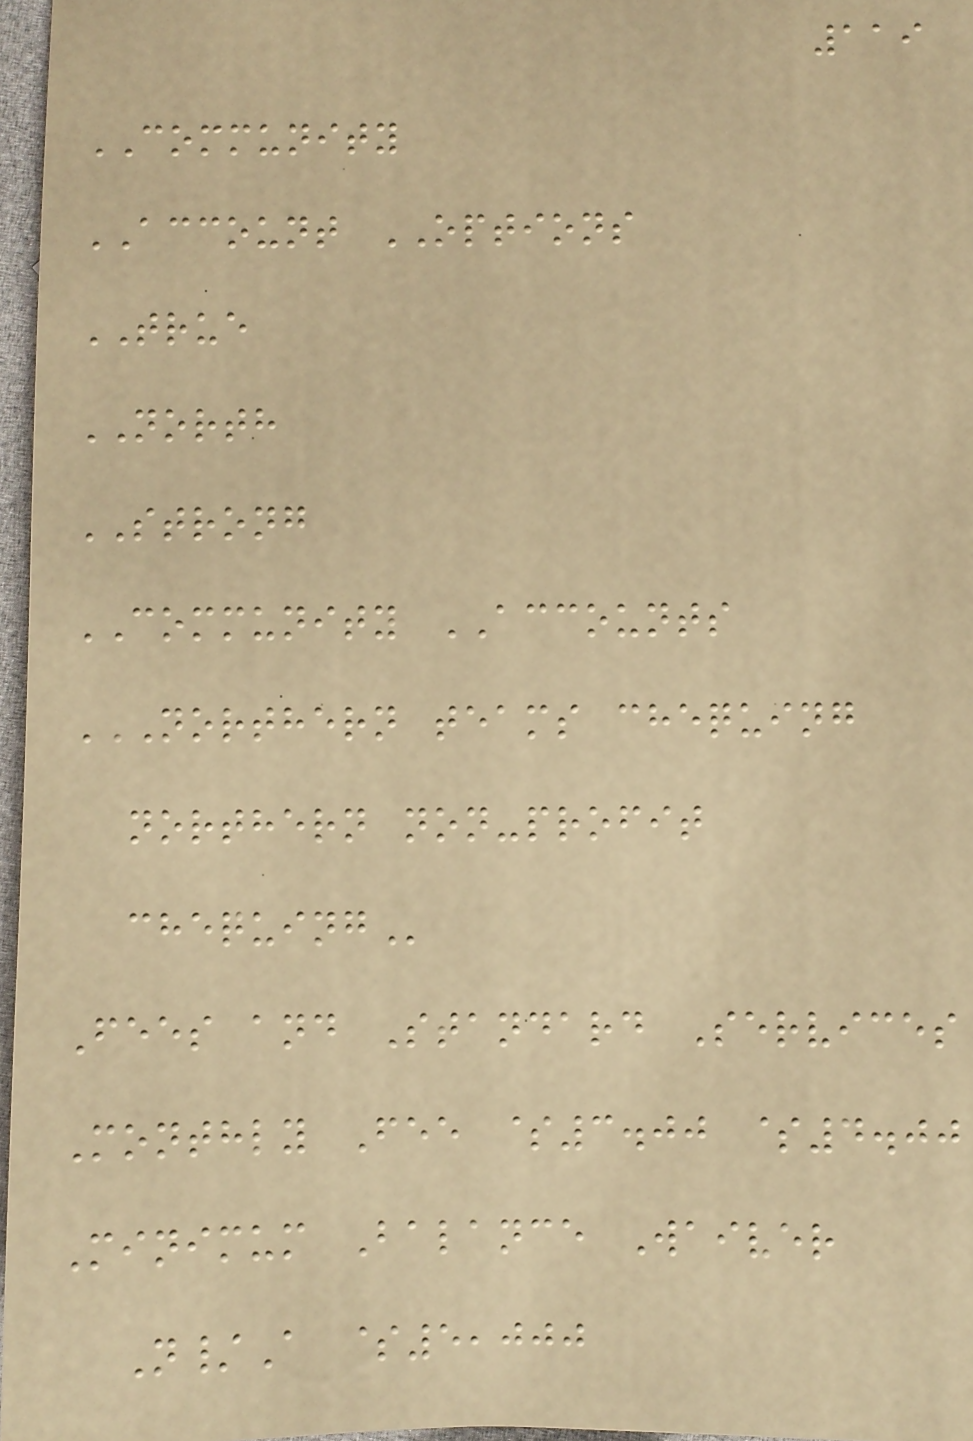119
COMMUNITY
ACCOUNT OPTIONS
TRUE
NORTH
STRONG
COMMUNITY ACCOUNTS
NORTHERN TEAMS CHEQUING
NORTHERN NON-PROFIT
CHEQUING
Fees and Standard Services
Monthly Fee $3.00 $4.00
Minimum Balance Waiver
N/A $5,000
